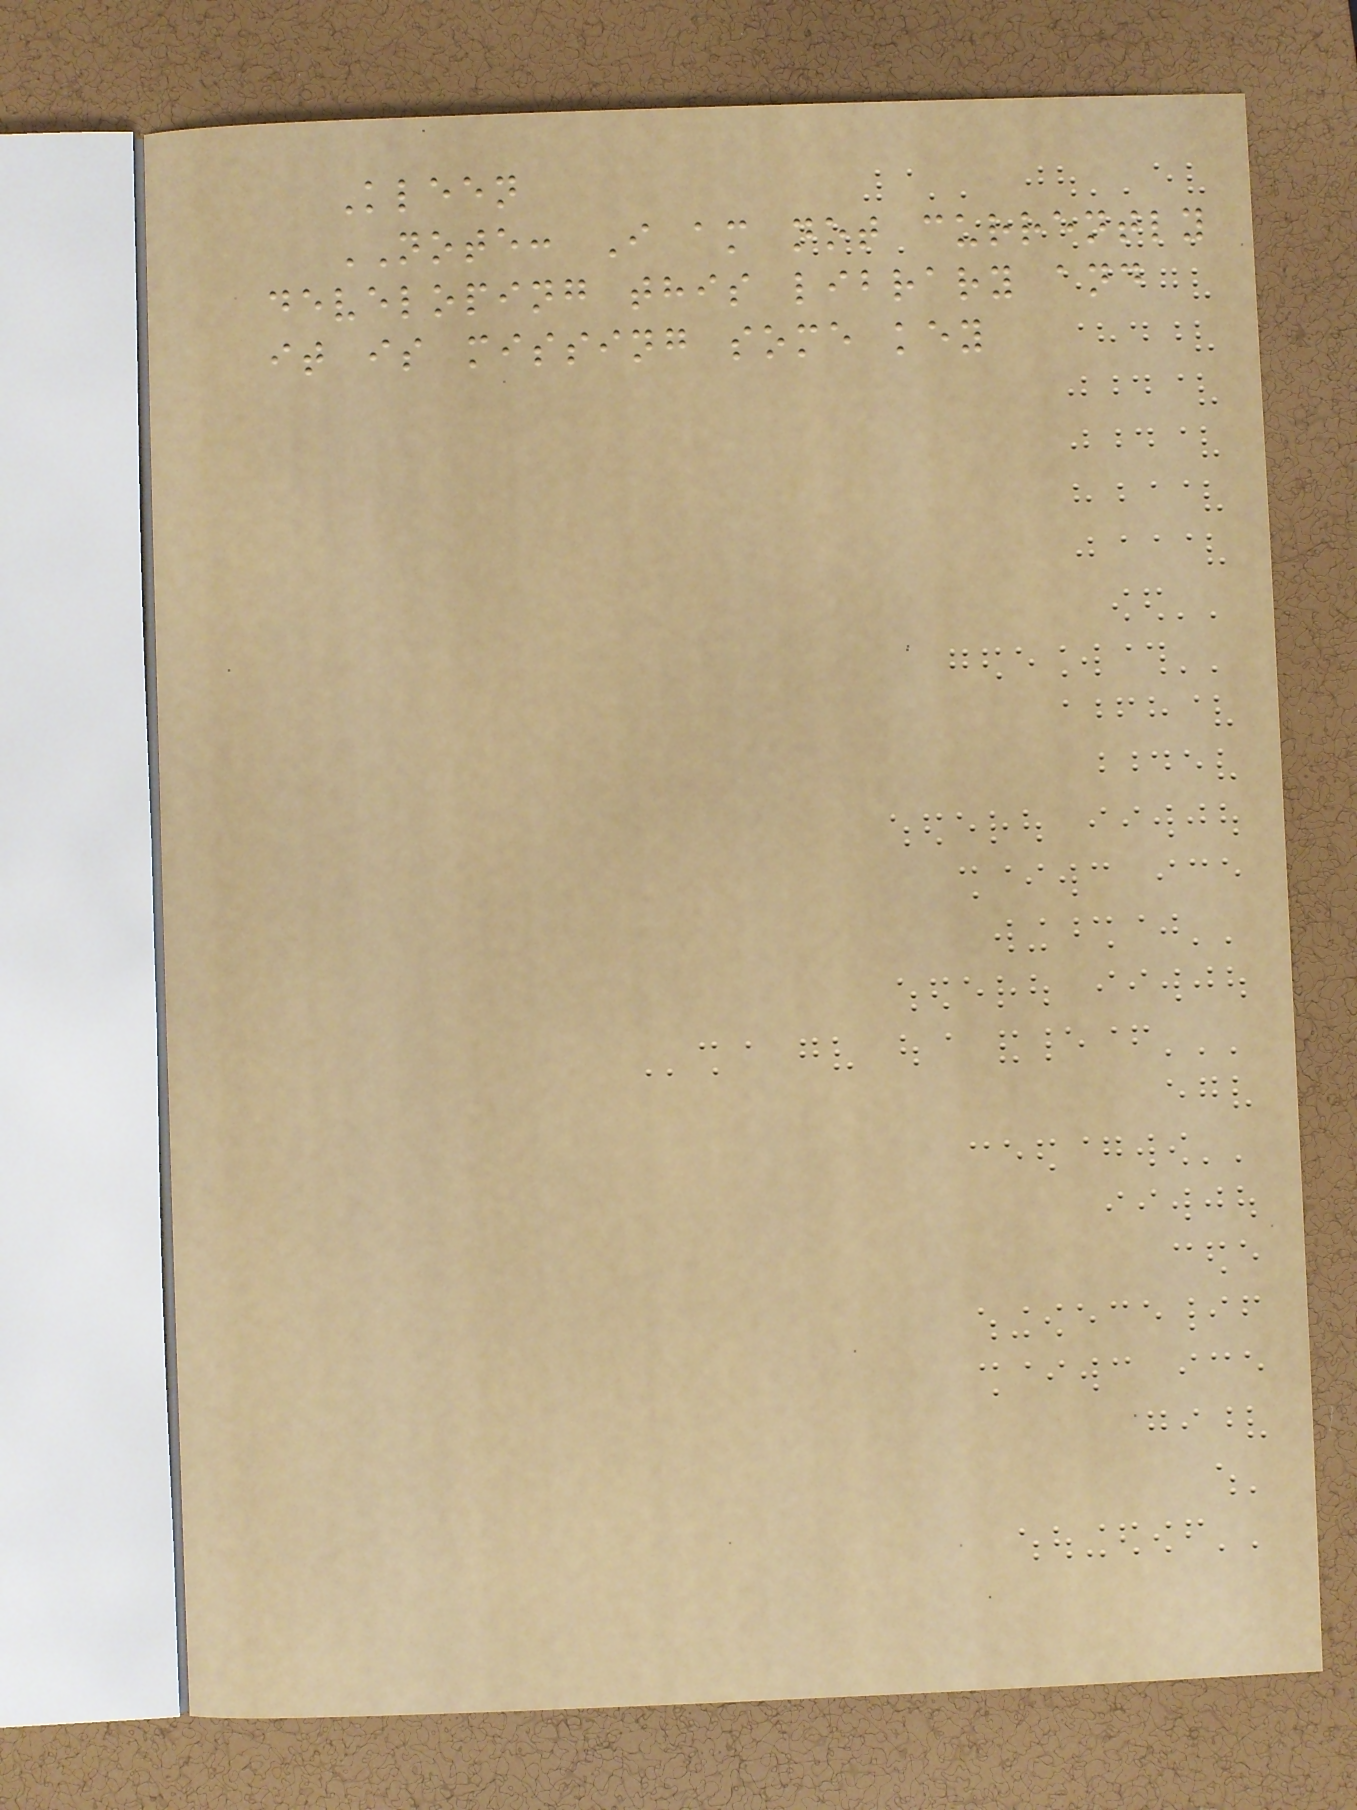Kleen
NOTE: I am not currently
developing this library and
it is missing some key
